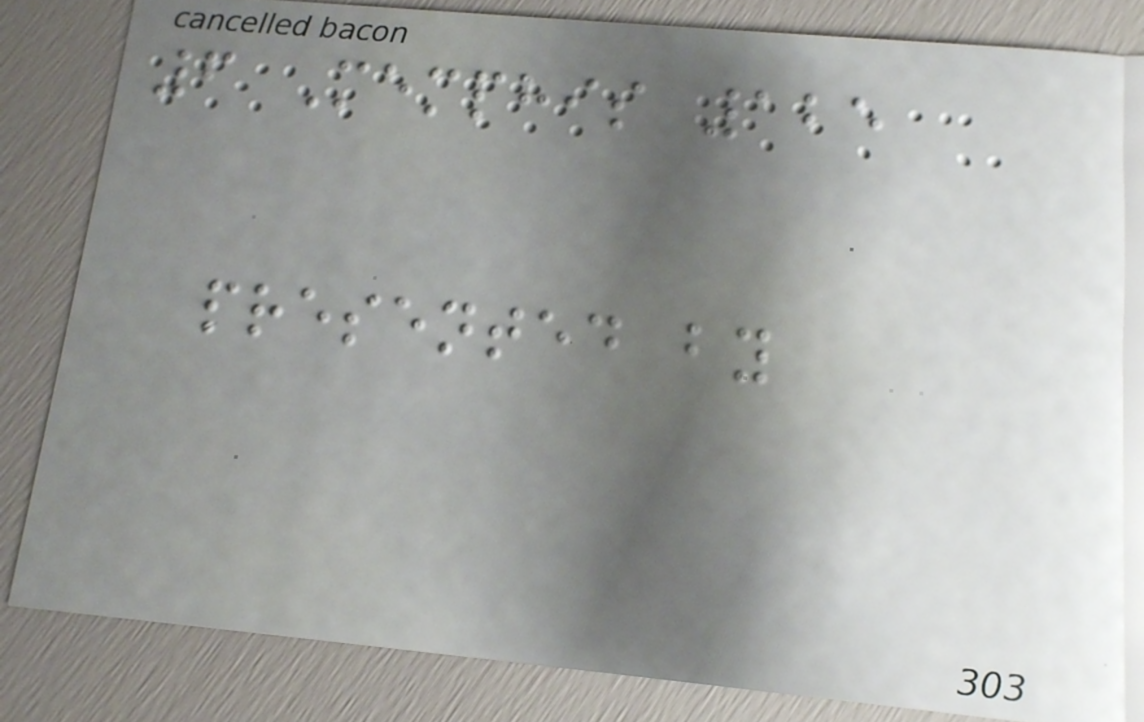6 Memphis 125
presented by
